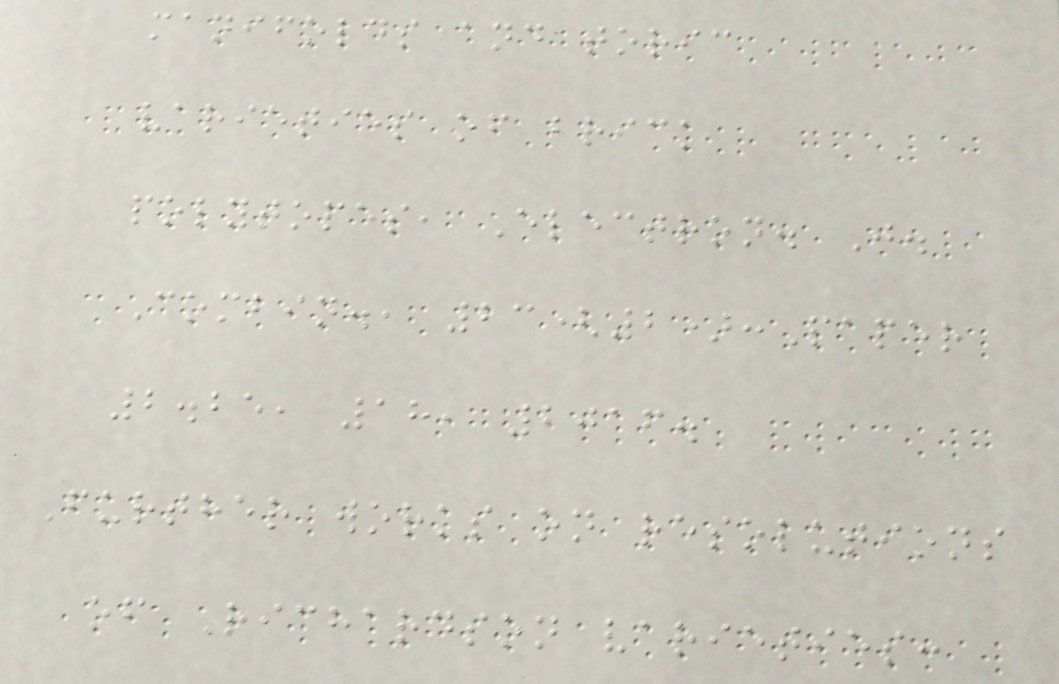manifolds and toric
varieties of brick
polytopes, Electron. J.
Combin., 23(2):Paper
2.25, 18, 2016.
Further works on resolutions
of Richardson varieties:
